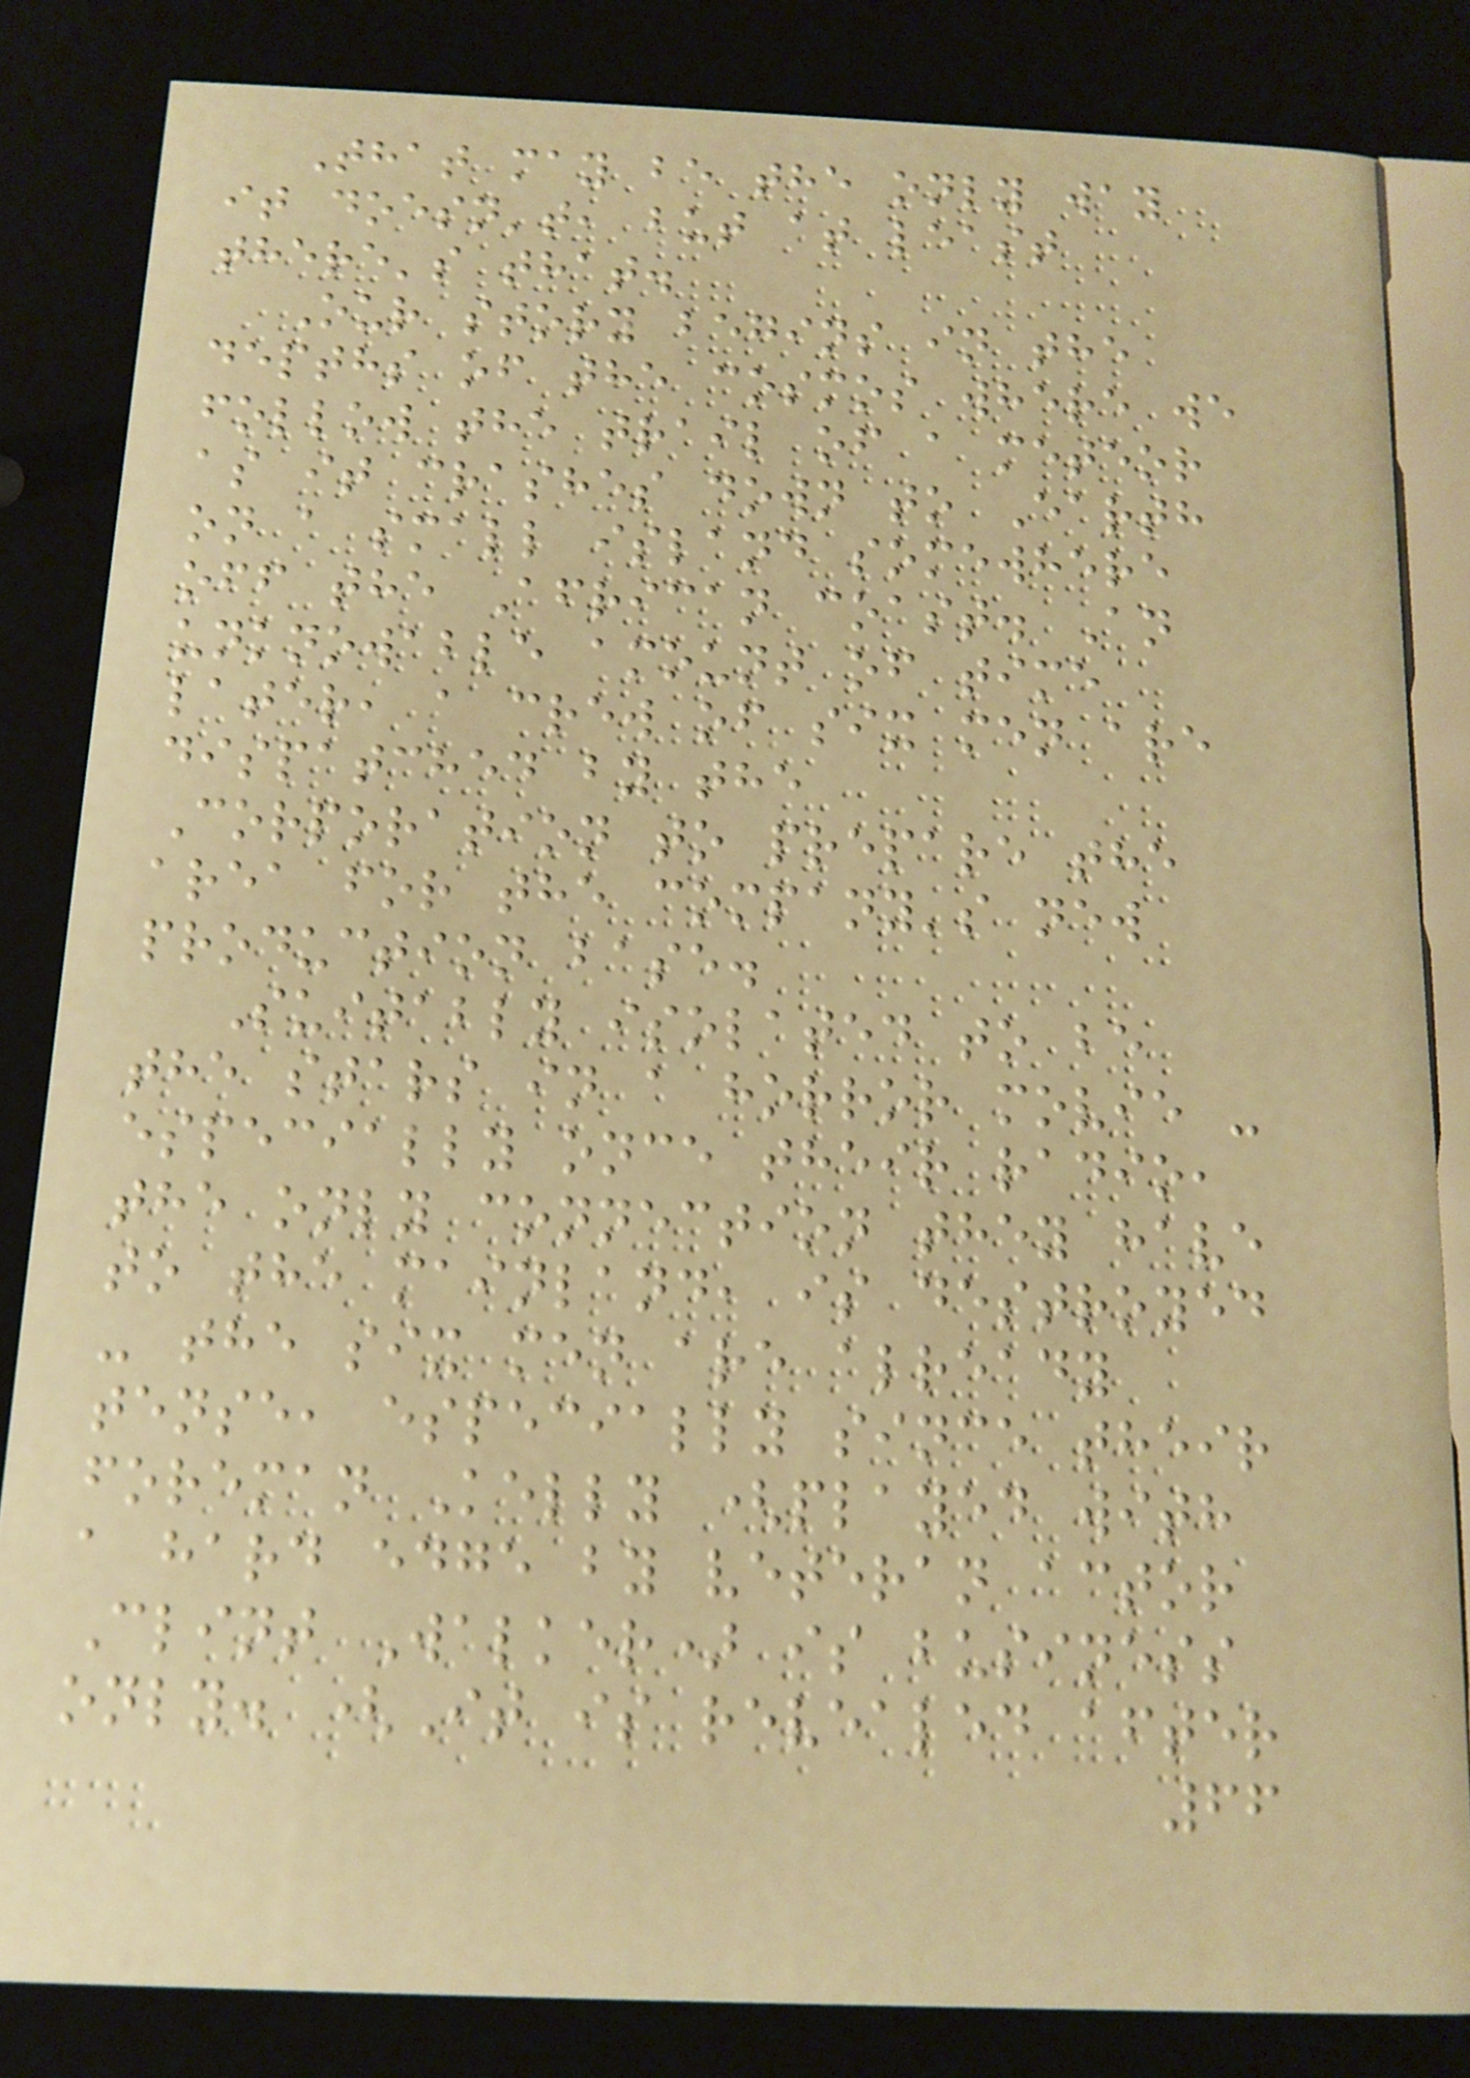That may be the only way
it doesn't, but at least
there's that.
Our story begins in the
depths of the cosmos where we
follow the trail of a meteor
as it crashes down to Earth
on a small island somewhere
off the African coast. An
unknowable amount of time
later, a crew of six men are
dispatched by the
Corporation to prepare the
area for the company's new
production base.
Suitably isolated to be
the stars in a horror movie -
especially once their radio,
the only connection they have
to the mainland, is destroyed
- the six men are already
tense, especially since their
foreman Kelly (played with
a hard edge by veteran actor
Clint Walker) is business
only. (It is revealed after
66
